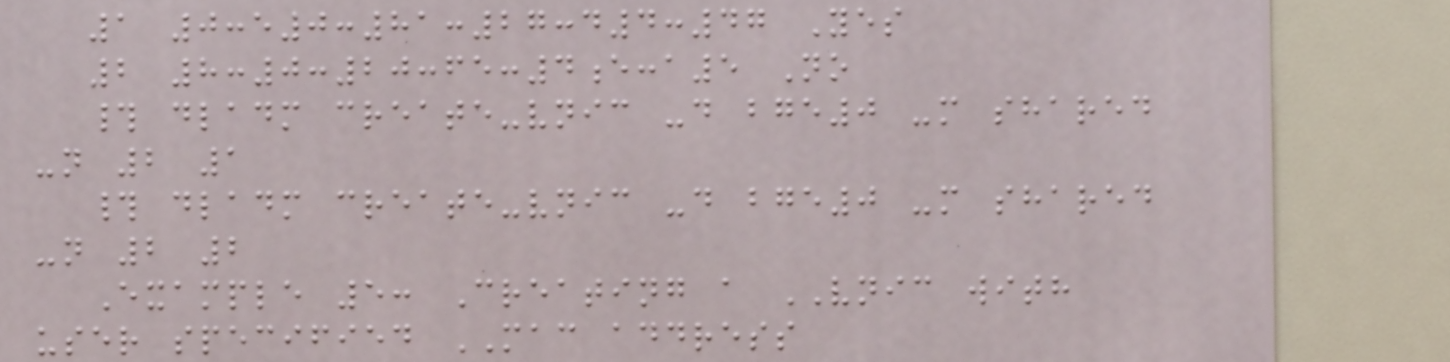1 0:e0:81:27:d4:47 Yes
2 8:0:20:fe:4e:a5 No
# dladm create-vnic -d bge0 -m shared
-n 2 1
# dladm create-vnic -d bge0 -m shared
-n 2 2
Example 5: Creating a VNIC with
user specified MAC address
